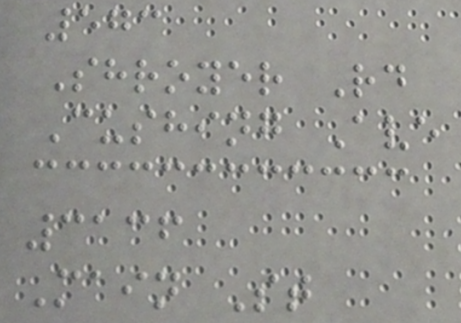573
Shroyer Rd
Cushing Ave
3136
Main St
